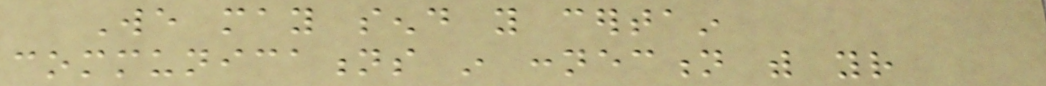We may send you certain
communications in connection with your
